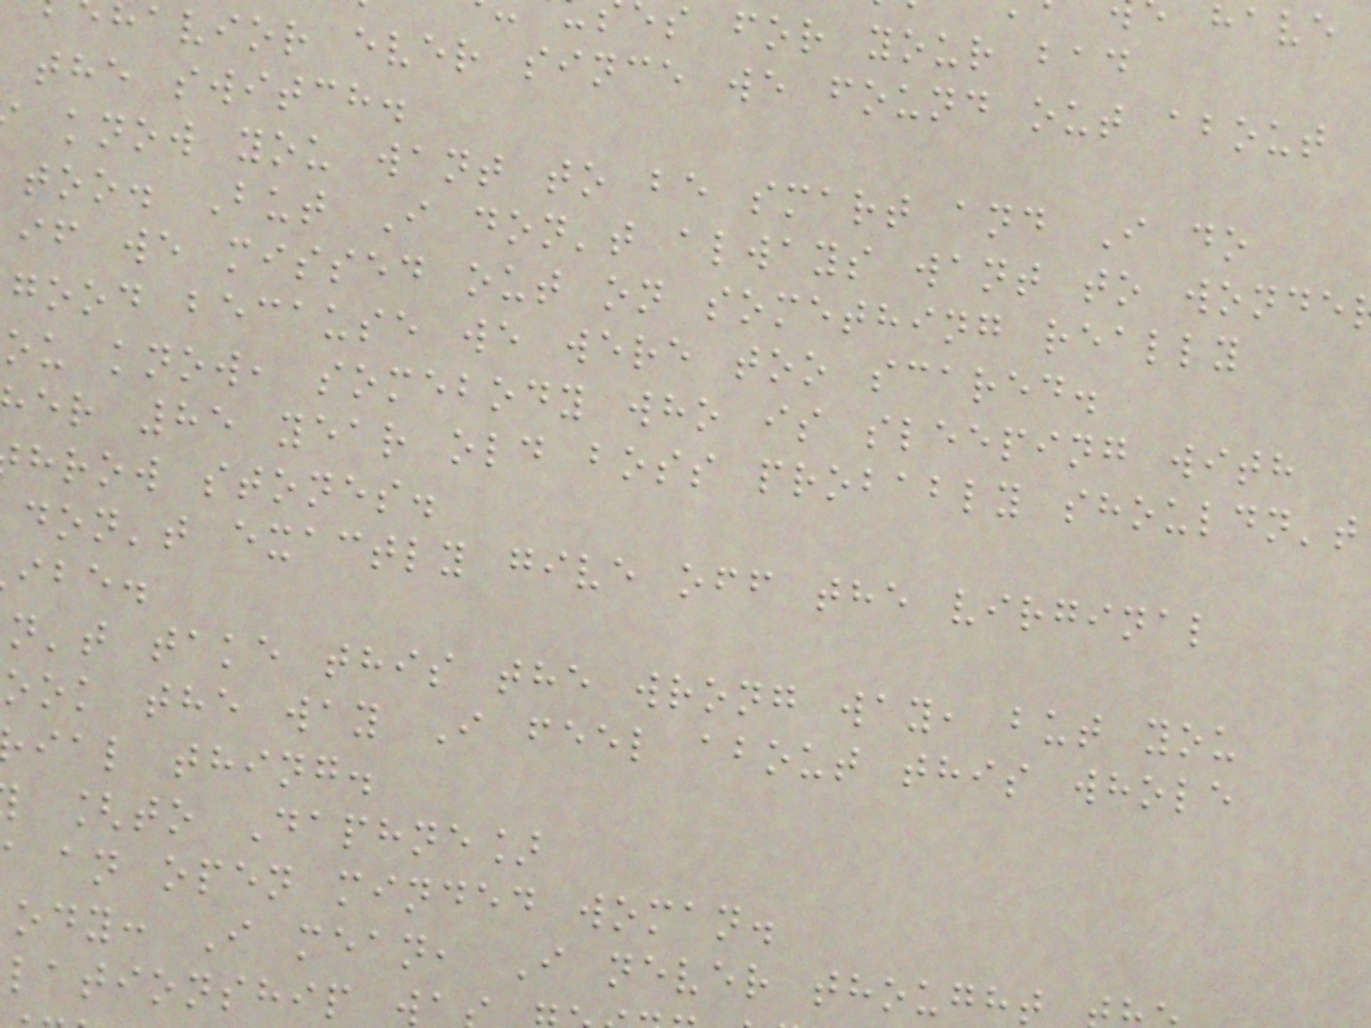s for your bad
havior ever since we found out about
the switch.
know you want to be smart and I do
too. But I don't always want to wonde
if we missed out on something really
good because we were too scared.
ou know, somebody who is sleeping with
er 85 year old boss probably shouldn't
hrow stones.
don't exactly give off the virginal
ibe.
n't take this the wrong way, but you
ook the way I feel about this whole
ial thing.
[to Daphne]
an open minded woman.
ody: I mean, I never thought
lationship w
